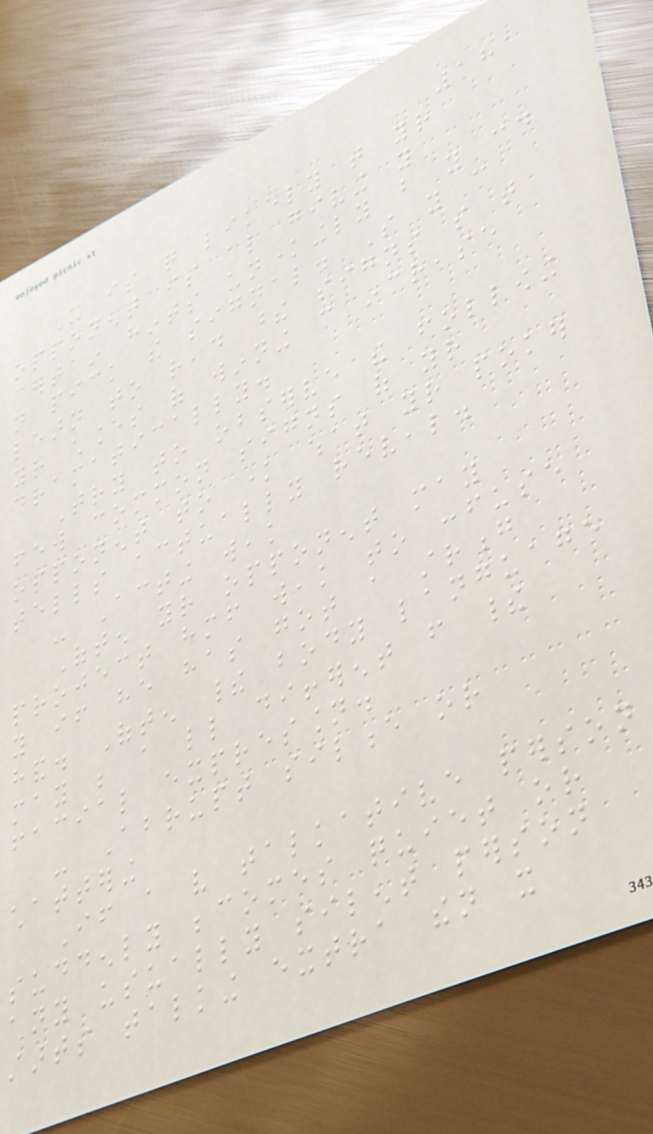181
It is quite likely that your
opponent is also giving you
certain hints unknowingly but you could
not pick the signal. So you can
learn to read these signs so that
your chances of winning can increase
dramatically.
Try to observe the following
few common signs of your
opponent to know what your poker
tells actually reveal.
- Acting weak
Often your opponent may
project himself weak to confuse
you if he has got a strong
hand. Often their body language
may be a little different from their
facial expression.
- Abrupt silence or
chattering
If a very talkative person
suddenly becomes quiet or
any usually silent person
starts talking extra then it
